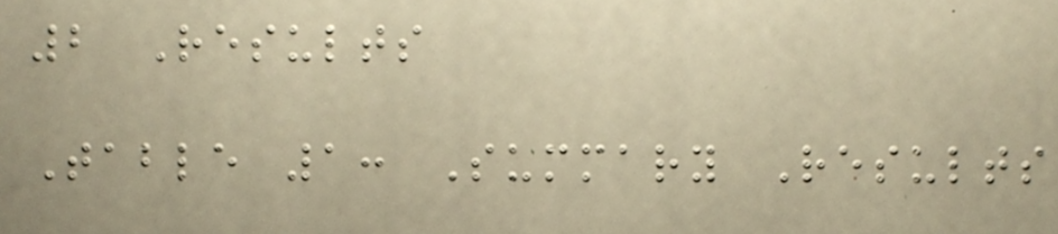2 Results
Table 1: Summary Results
